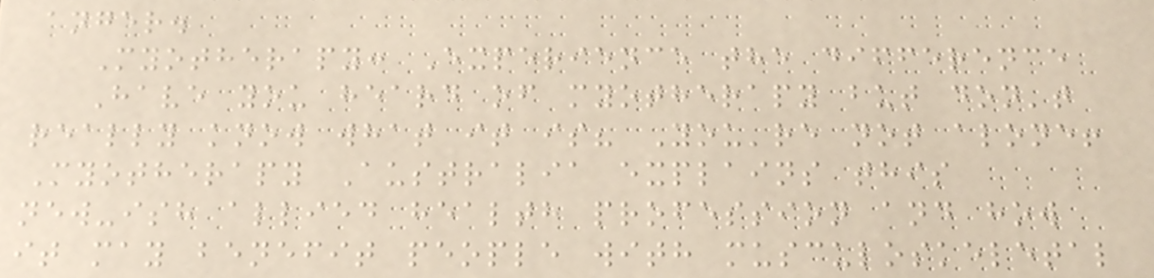anger.
Myotherapy: Experience the difference
Have you heard of myotherapy but don't
really know what it is? You're not alone!
Myotherapy Australia explains this
new-ish allied health profession and how
it may benefit people with musculoskeletal
